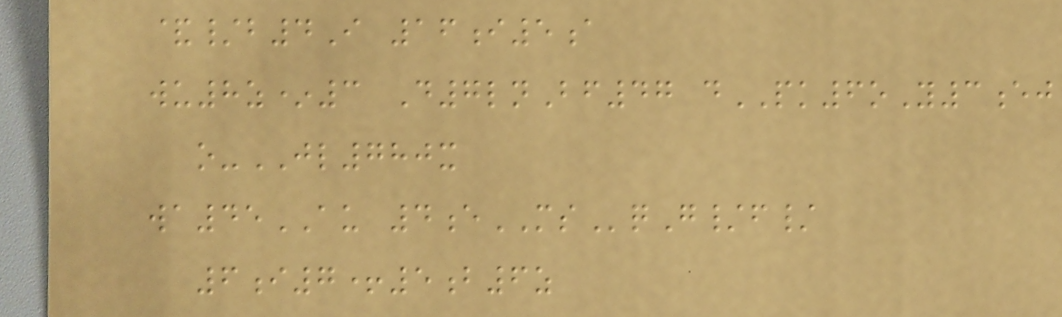&/b4I 16i5a
wu8z*3 D7lnBf47 dPK6oY3ej
o-JL780x
wa45AU 4eMSqG/f/
6i7+5b6z
